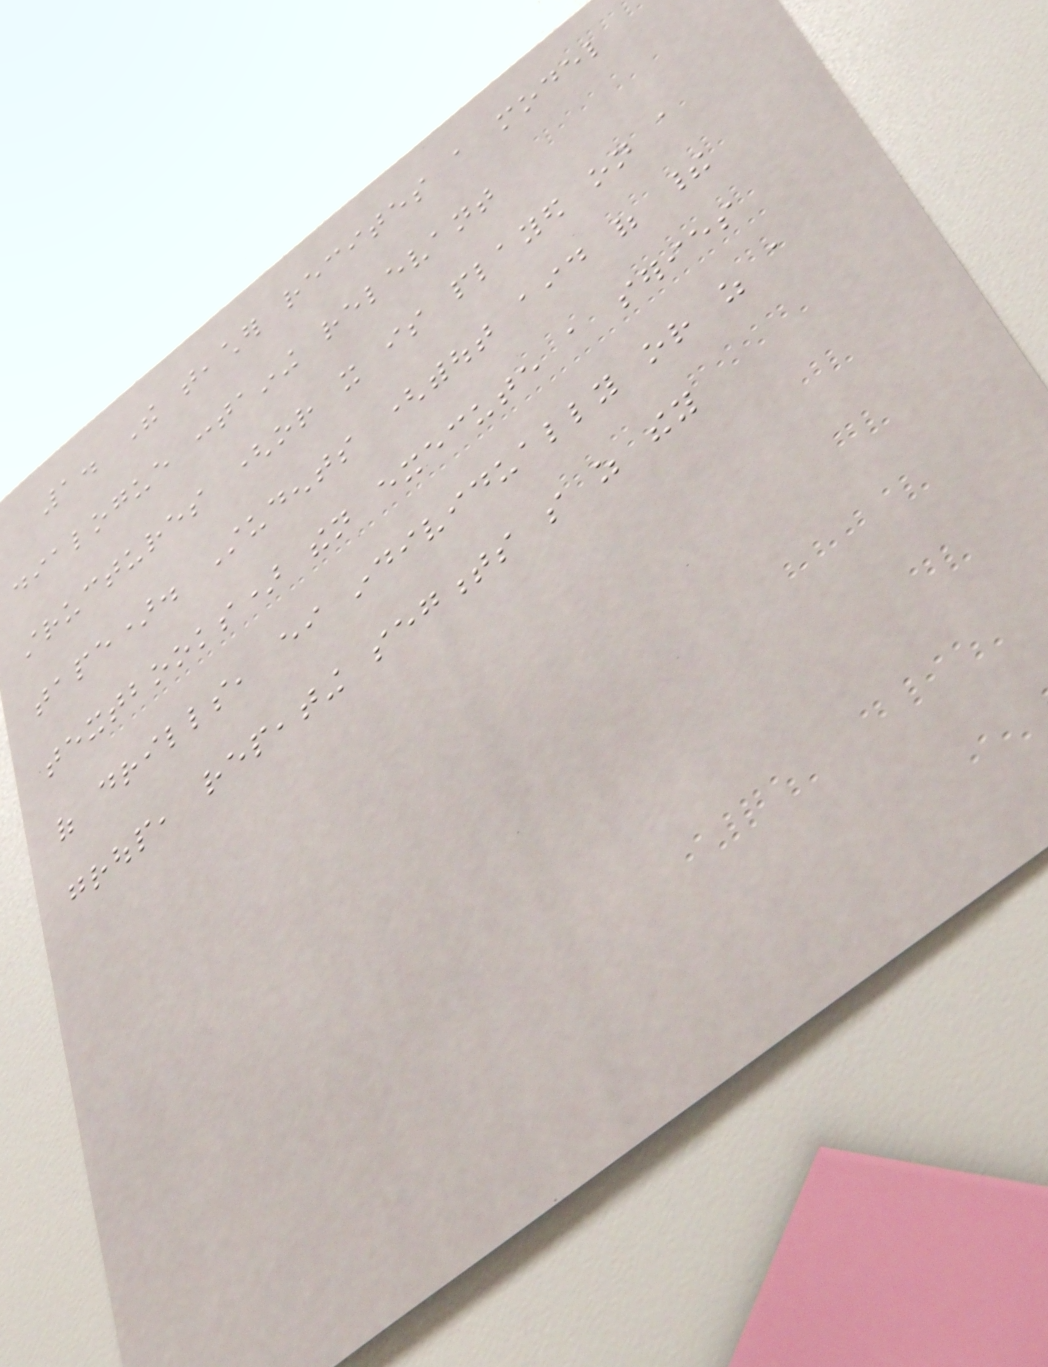1. The teacher recites a model
dialogue containing relevant
structures (or it is played on a
tape). Students (without aid of their
textbooks) then execute a series
of drills, either individually or as a
group, repeating segments so as they
